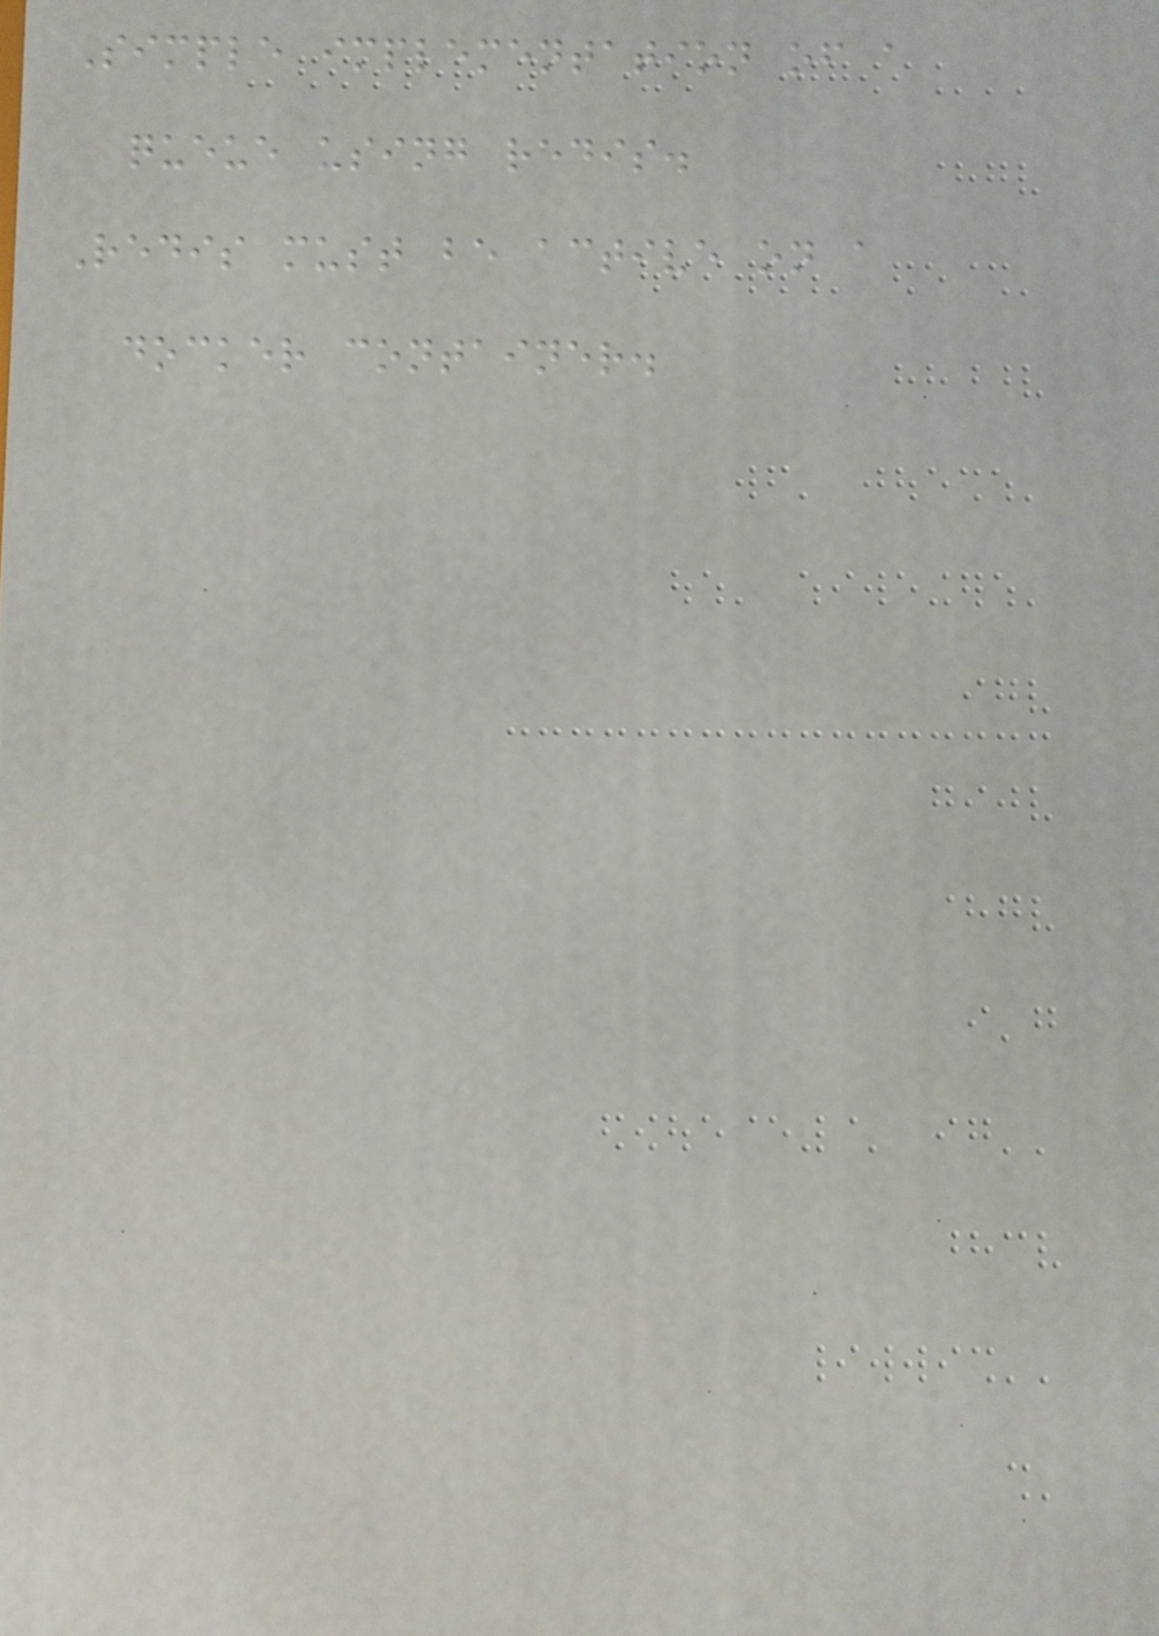Simple implementation of a
queue using redis.
Redis must be active on a
docker container.
